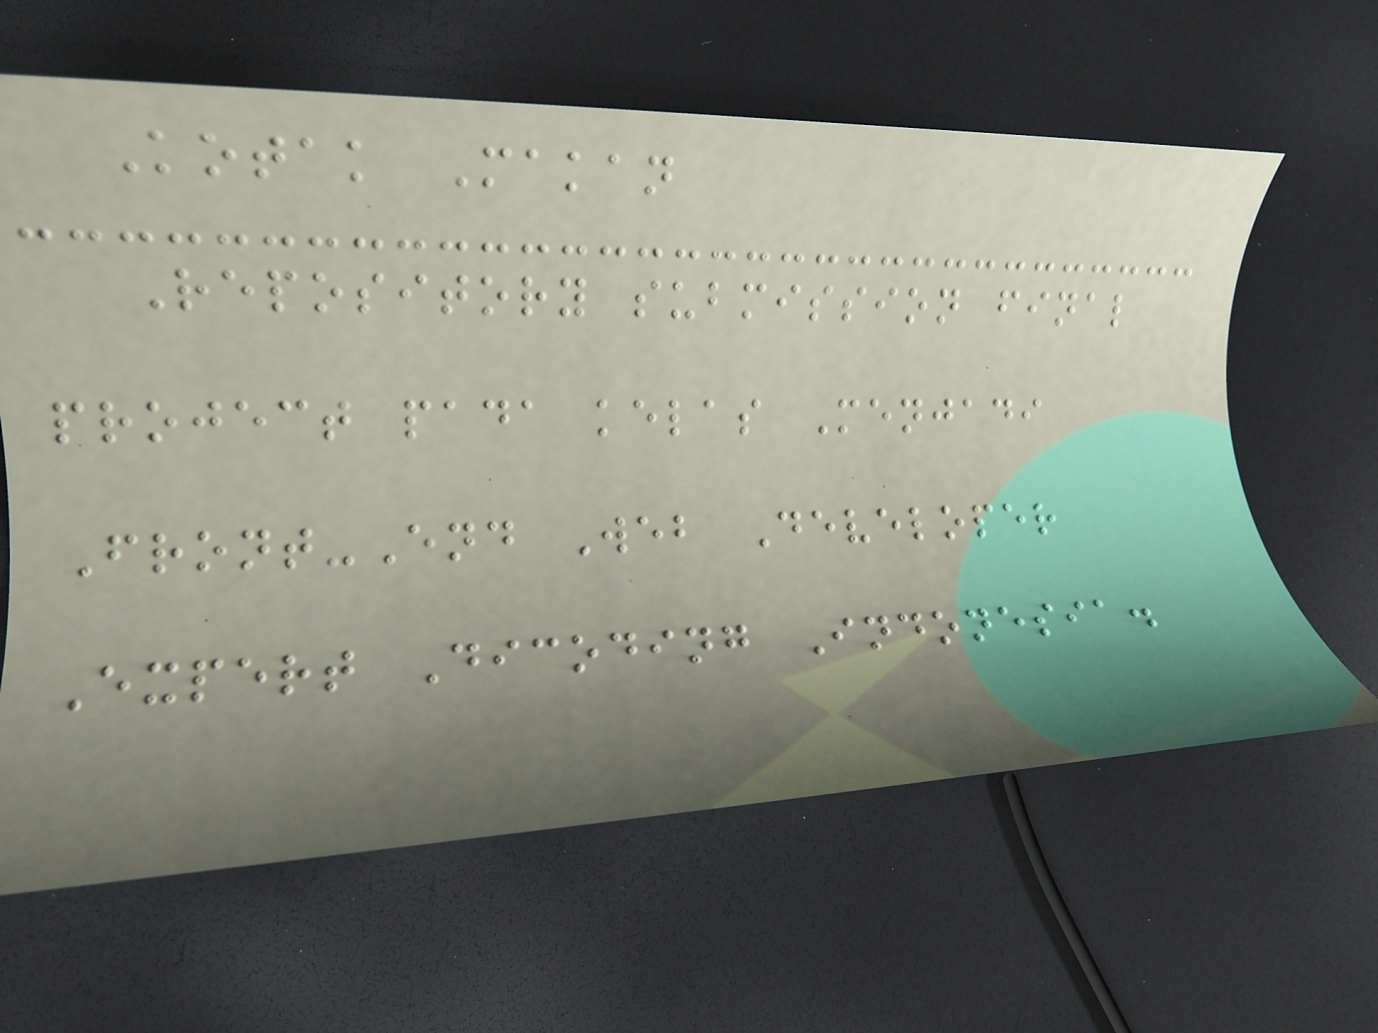Kotak Makan
Repository submission final
project pada kelas Menjadi
Front-End Web Developer
Expert Dicoding Indonesia.
